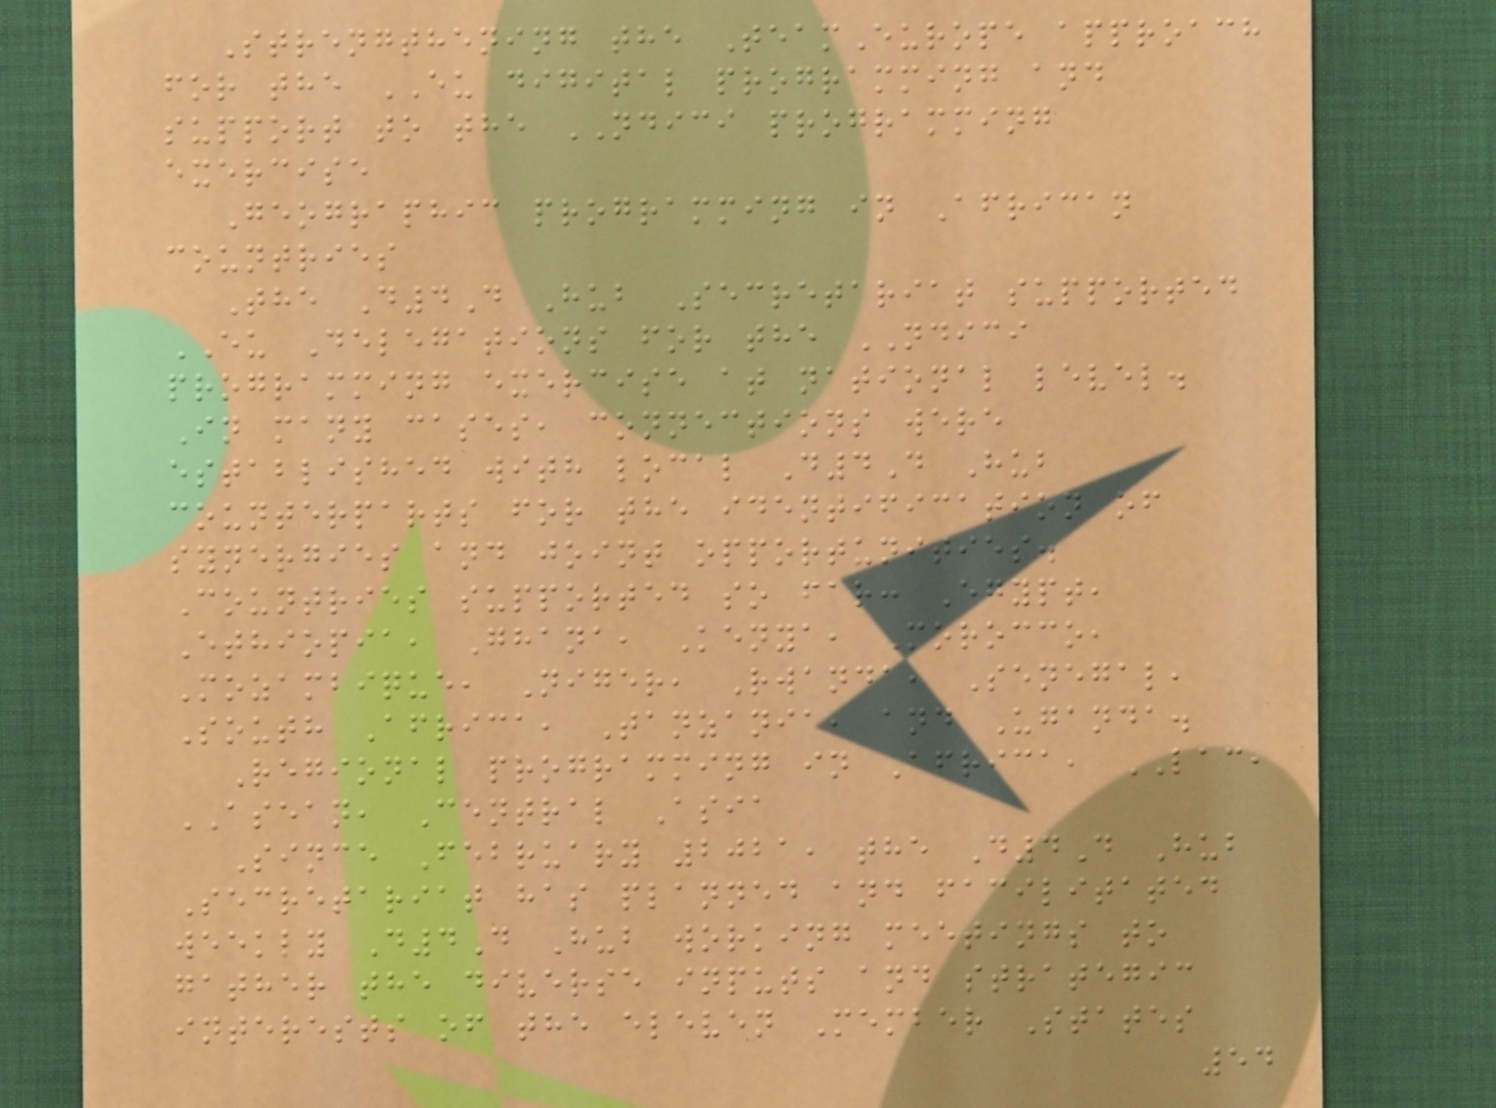Strengthening the TeamEurope approach
for the EU digital programming and
support to the NDICI programming
exercise
Geographic programming in African
countries
The D4D Hub Secretariat supported
EU Delegations for the NDICI
programming exercise at national level.
In many cases, connections were
established with local D4D Hub
counterparts for the identification of
synergies and joint opportunities.
Countries supported so far: Egypt,
Ethiopia, Ghana, Kenya, Morocco,
Mozambique, Niger, Rwanda, Senegal,
South Africa, Tanzania, and Uganda.
Regional programming in Africa, LAC,
ASEAN, Central Asia
Since February 2021, the D4D Hub
Secretariat has planned and facilitated
weekly D4D Hub working meetings to
gather the diverse inputs and strategic
interests of the eleven Member States
54
